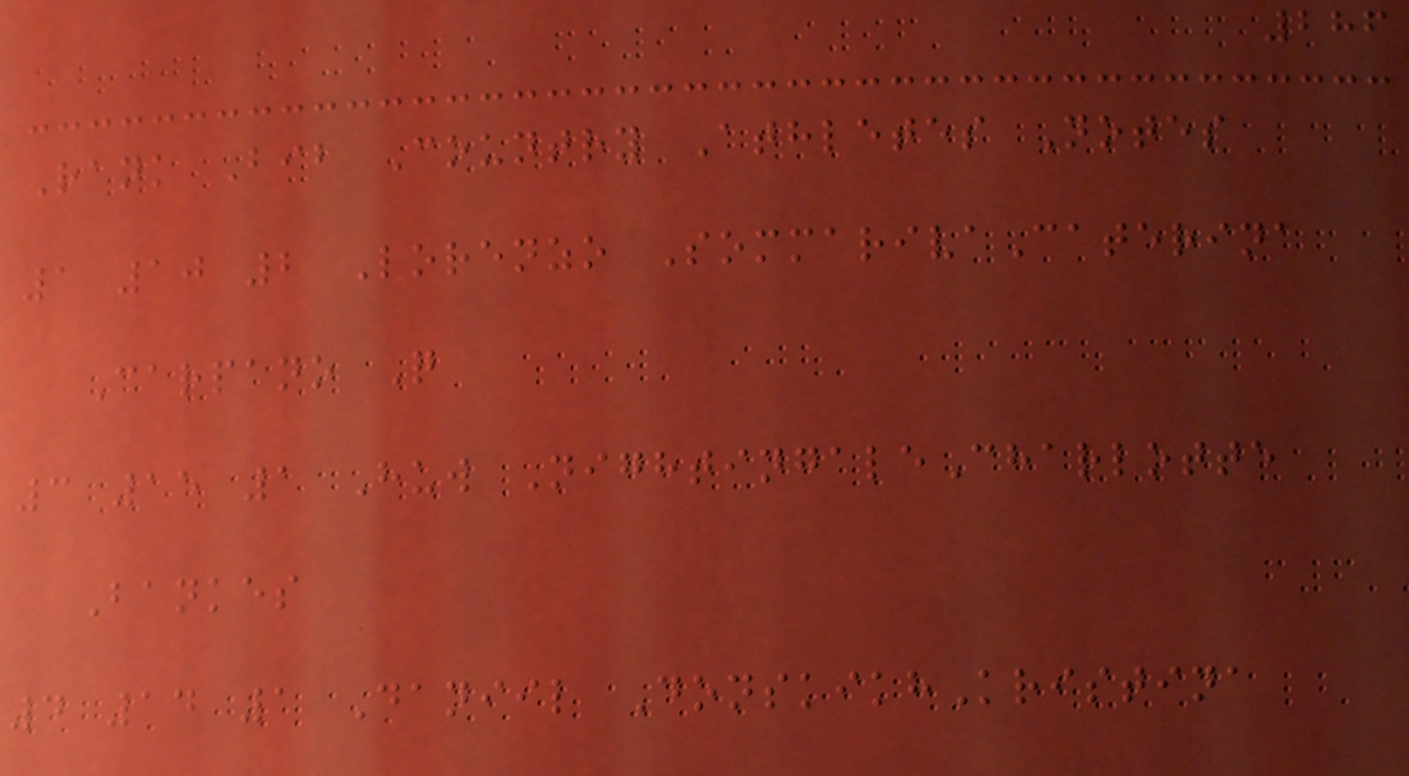286
Rank Bib Country Athletes Notes
1 10 2 Lorenzo SommarivaCaterina
Carpano Q
3 15 1 Huw NightingaleCharlotte
Bankes
4 14 1 Daniil DonskikhKristina
